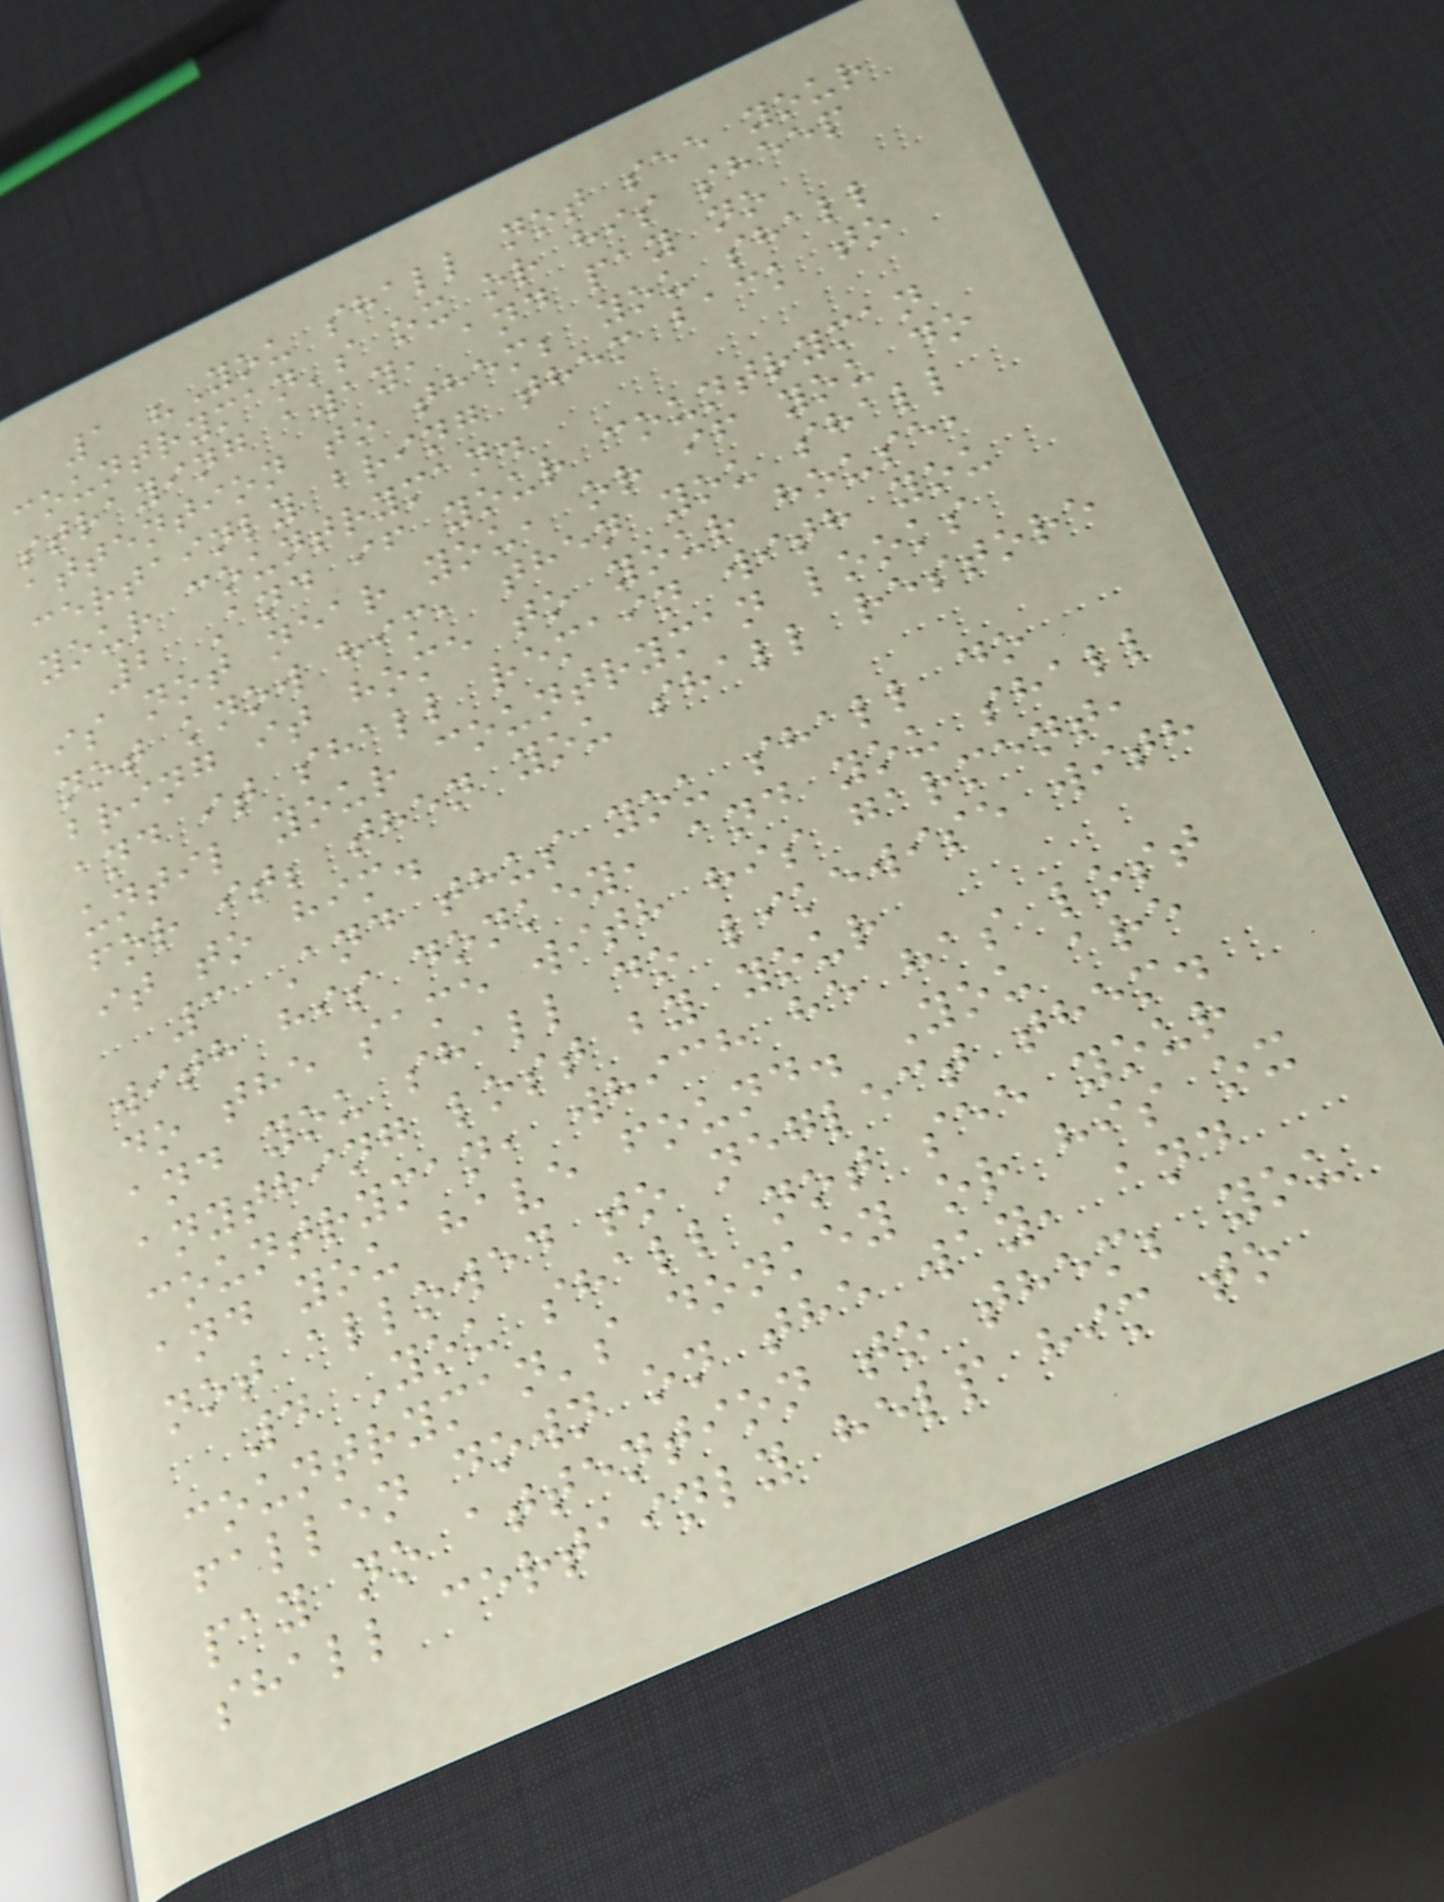1 "You shall not see your
countryman's ox or his sheep
straying away, and pay no
attention to them; you shall
certainly bring them back to
your countryman.
2 And if your countryman
is not near you, or if you do
not know him, then you shall
bring it home to your house,
and it shall remain with you
until your countryman looks
for it; then you shall restore
it to him.
3 And thus you shall do
with his donkey, and you shall
do the same with his garment,
and you shall do likewise with
anything lost by your
countryman, which he has lost
and you have found. You are
not allowed to neglect them.
4 You shall not see your
countryman's donkey or his ox
fallen down on the way, and
pay no attention to them; you
shall certainly help him to
